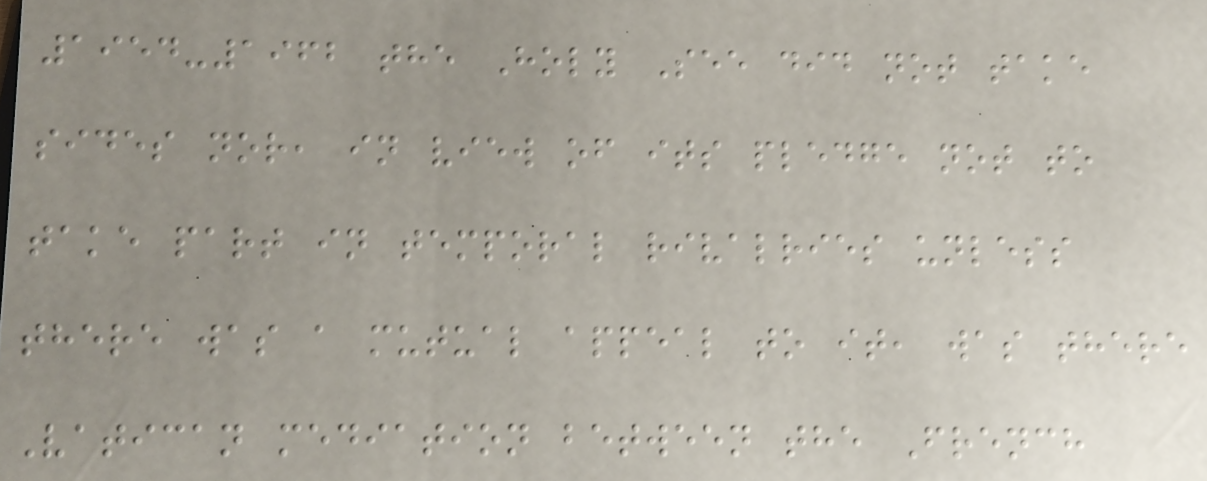1954-1962 the Holy See did not take
sides nor, in view of its pledge not to
take part in temporal rivalries unless
there was a mutual appeal to it, was there
Vatican mediation between the French
